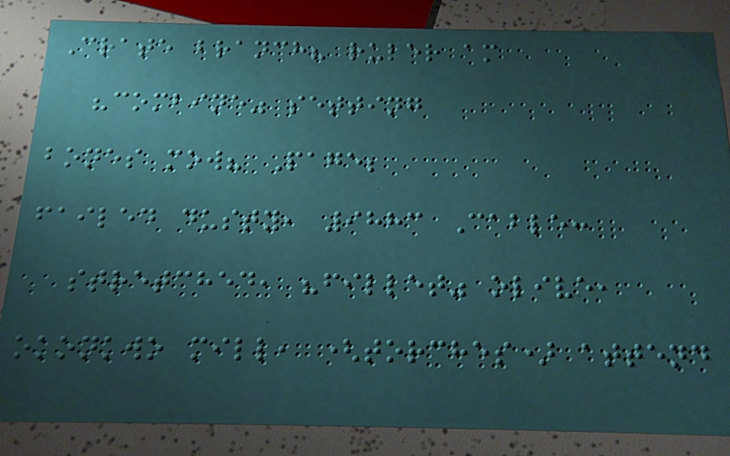Crate branch? ruler am
"combine" setting
bones mow? Page;
failed dusty, 9883 Cable:
stretched, "fillet" olive,
okonkwo mill, (torches) attend
